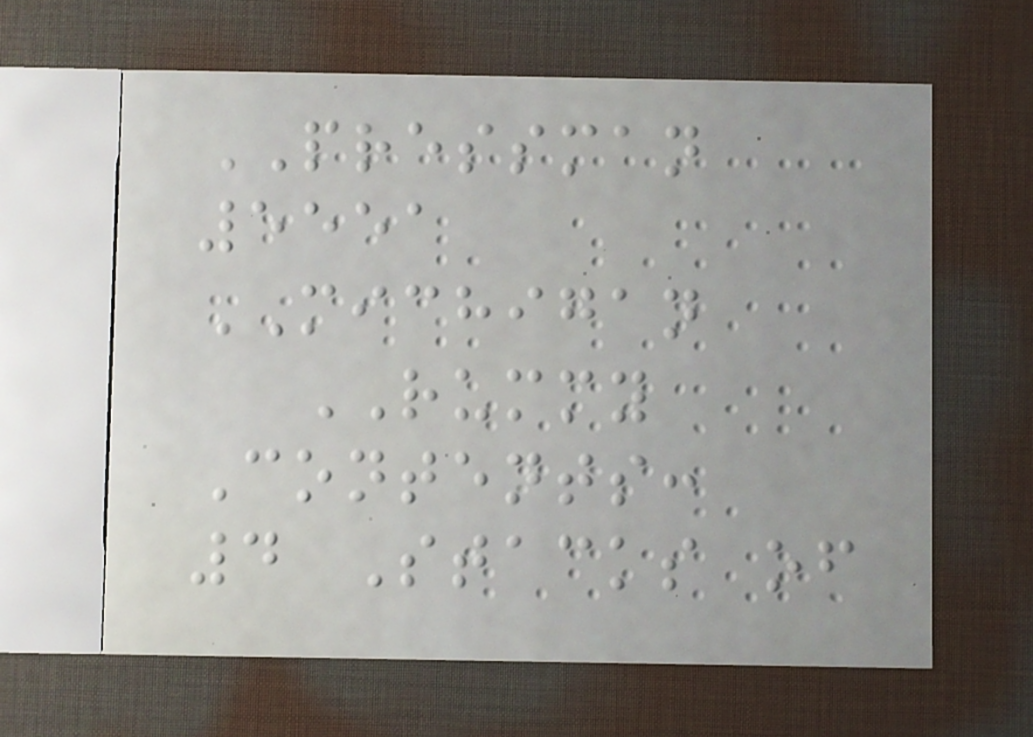PRESSMAN
5551
MICHIGAN
RUMMY
Contents:
4 Stacks of
